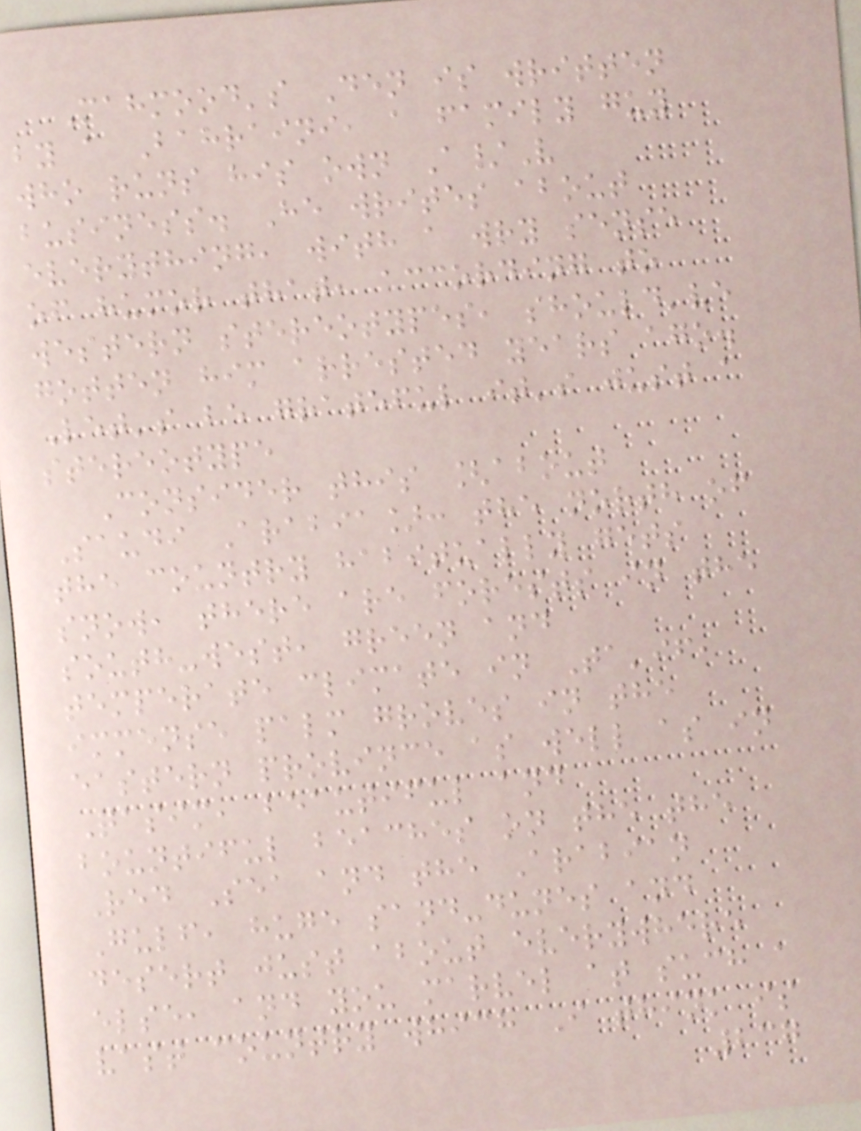Mahmood's Den is written
by a Bahraini, a family guy
who runs his own A/V
business. He writes about
everything, with a wry sense
of humor that, according to
western stereotypes, should've
gotten him arrested years ago.
Let's be grateful it's just a
stereotype
Consider this [about
Saudi Arabia]: the north of
the country habitually gets
snow, there are forests in the
south-west, green and
temperate climate in Ta'if,
immense palm groves in the
eastern province as well as in
Qasim, beautiful and
bountiful beaches on the the
Red Sea and the Arabian
Gulf, huge sand-dunes and
desert just about everywhere
else, and you marvel at such a
vast country which I think is
237
